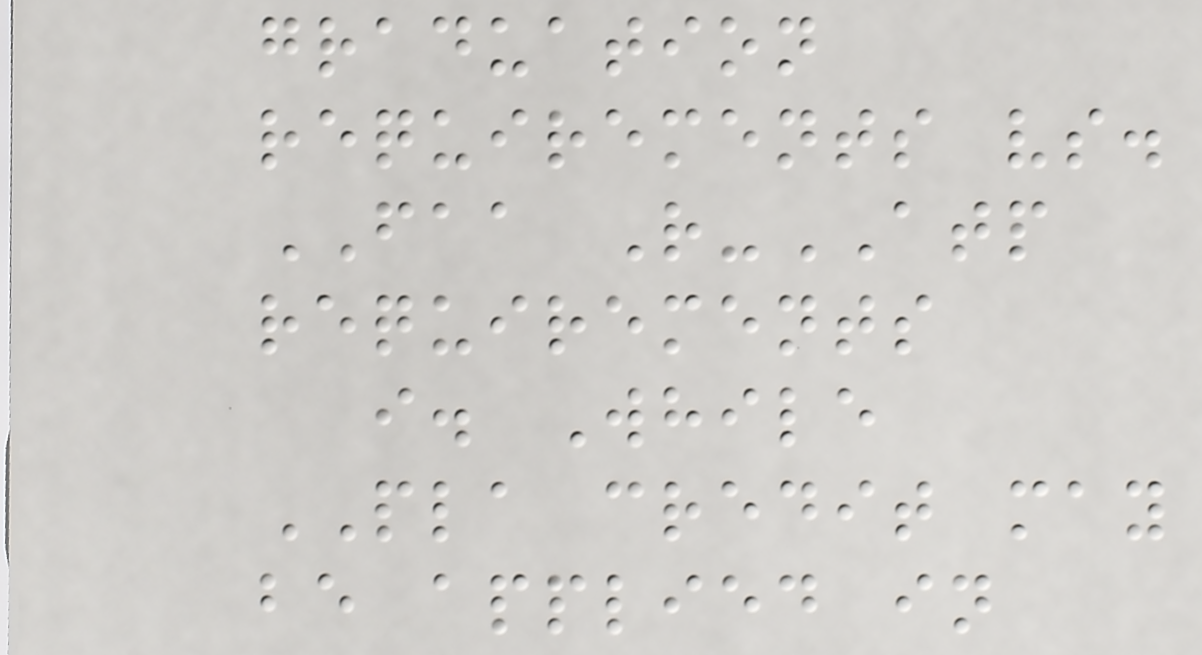graduation
requirements vs.
FAA R-ATP
requirements
i. While
PLA credit may
be applied in
